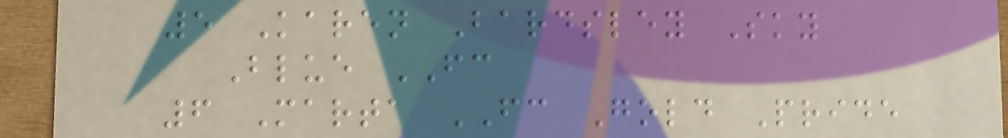5 Karen Bardsley Sky
Blue FC
6 Marta FC Gold Pride
